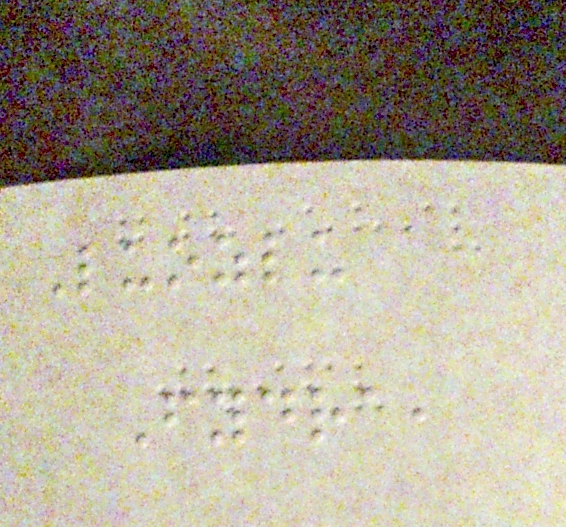Luozlu
Fydra,
